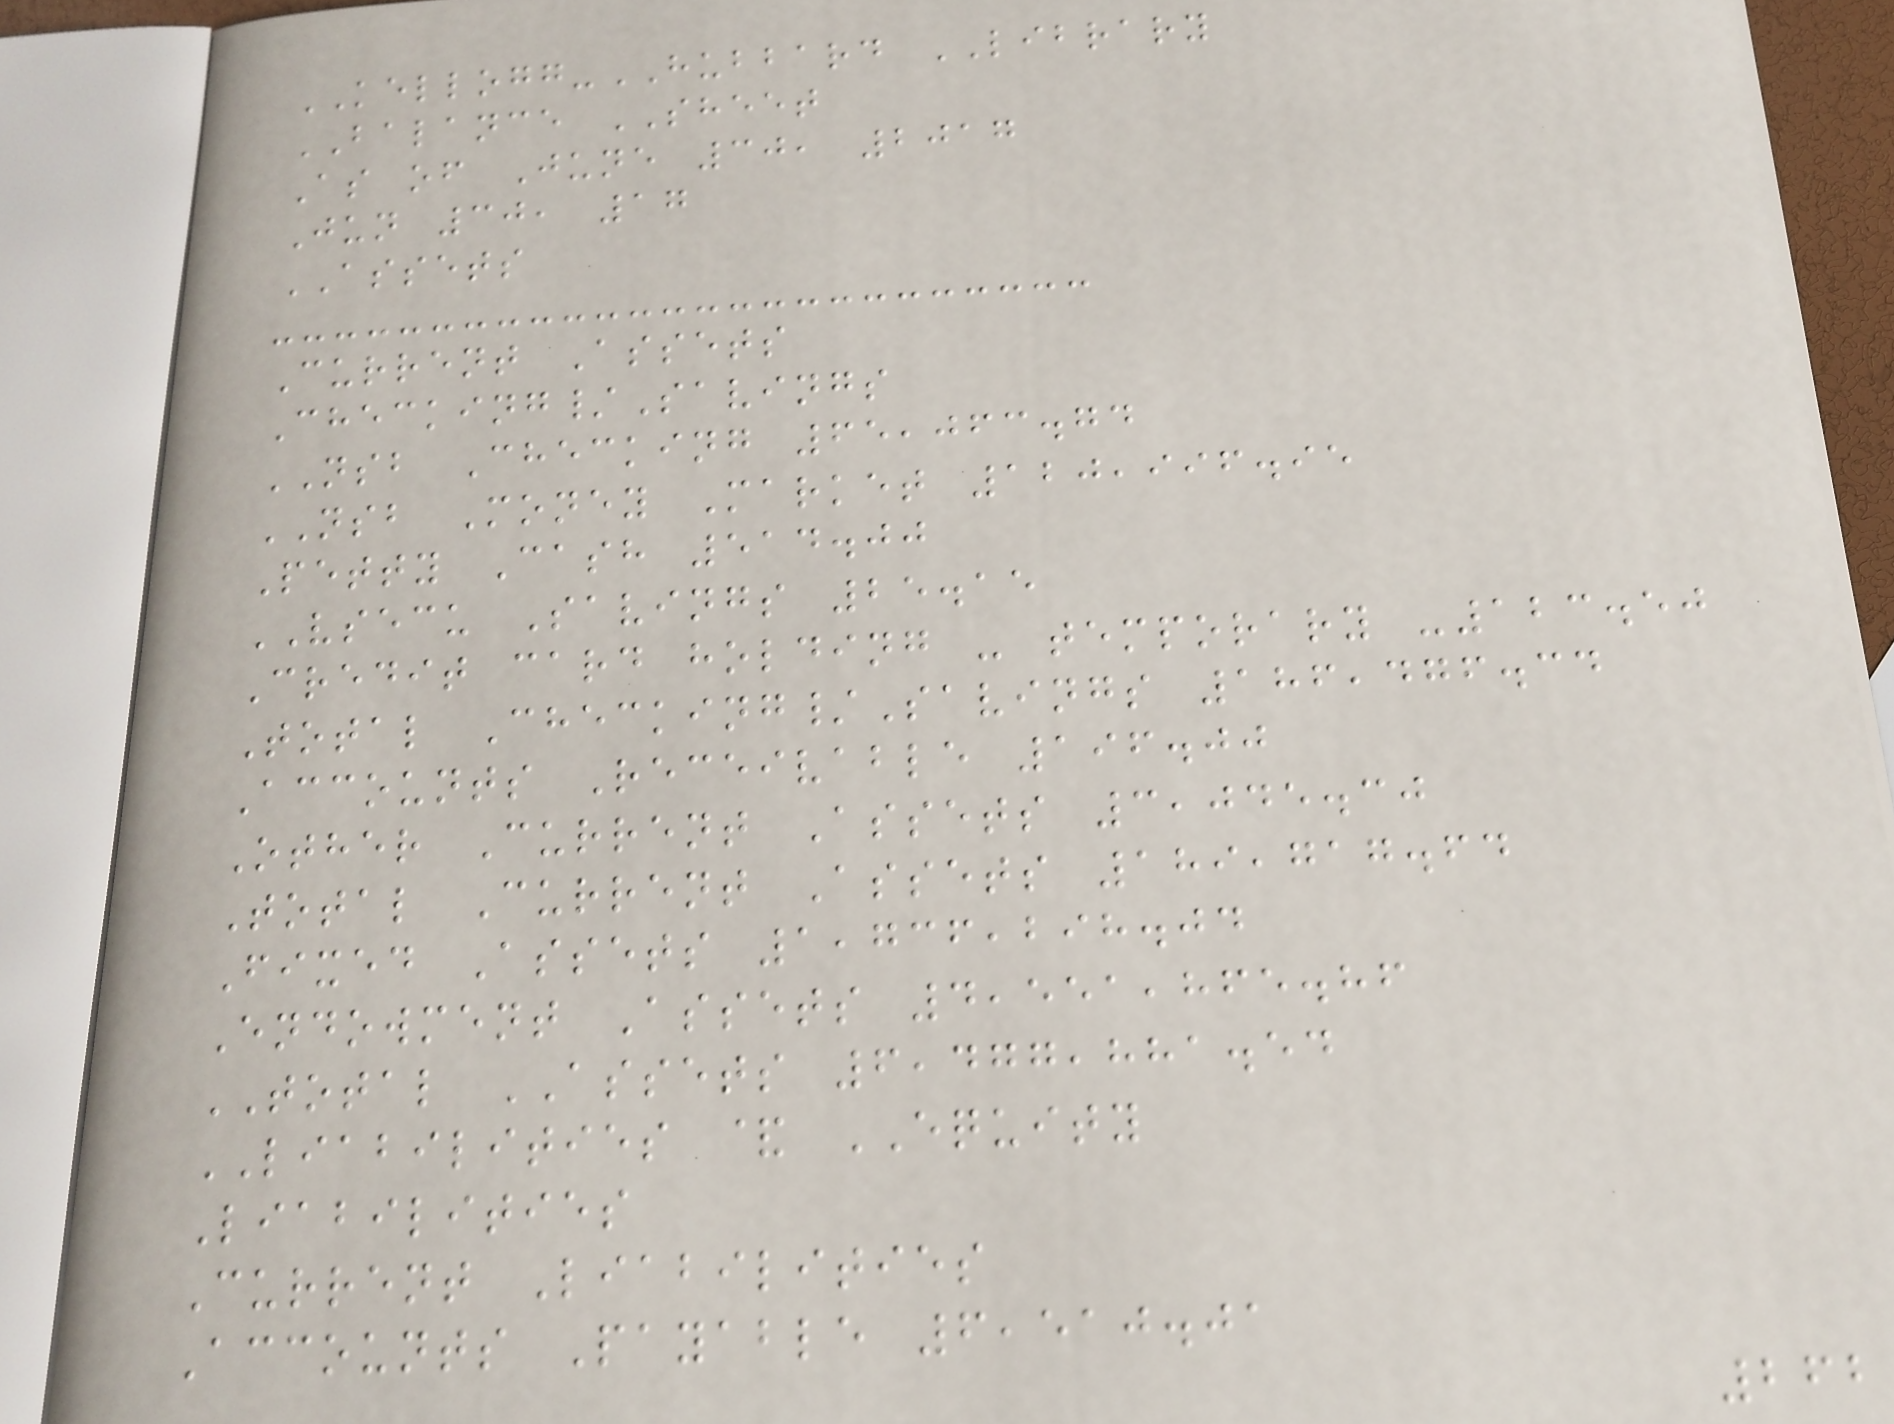KELLOGG-HUBBARD LIBRARY
BALANCE SHEET
As of June 30, 2017
Jun 30, 17
ASSETS
Current Assets
Checking/Savings
NSB Checking 65,063.74
NSB Money Market 120,996.95
Petty Cash 514.00
VSECU Savings 25.15
Credit card holding - temporary -123.50
Total Checking/Savings 186,476.34
Accounts Receivable 196.00
Other Current Assets 3,045.30
Total Current Assets 189,717.64
Fixed Assets 1,736,298.04
Endowment Assets 4,551,865.86
TOTAL ASSETS 6,477,881.54
LIABILITIES & EQUITY
Liabilities
Current Liabilities
Accounts Payable 6,510.01
262
